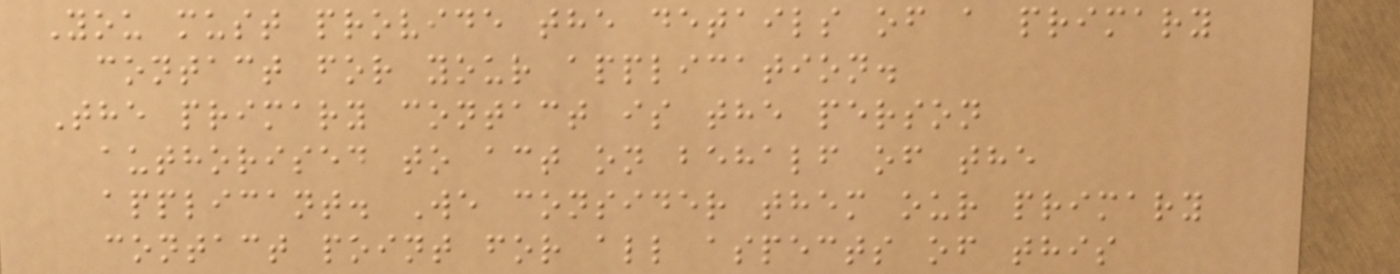You must provide the details of a primary
contact for your application.
The primary contact is the person
authorised to act on behalf of the
applicant. We consider them our primary
contact point for all aspects of this
